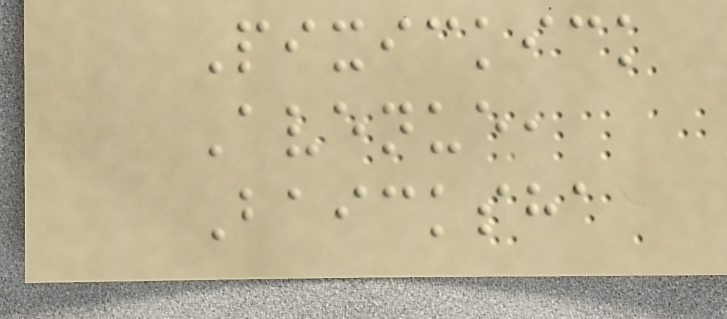Pixickick
Avenue,
Baicksha
